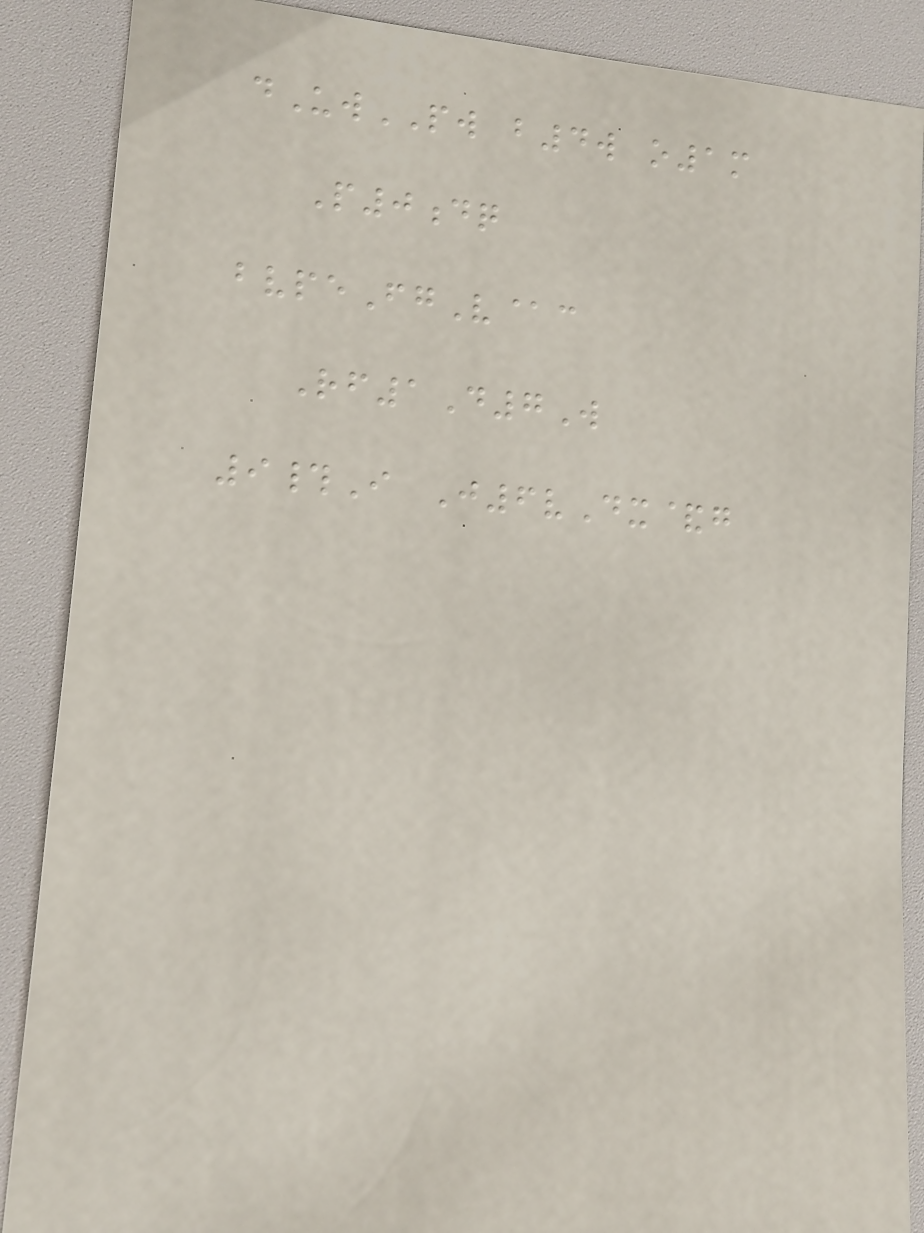dUwPW b4w o1m
P0dq
bvpeFgV@c
Rf1D7W
9#I J6vDx&g
